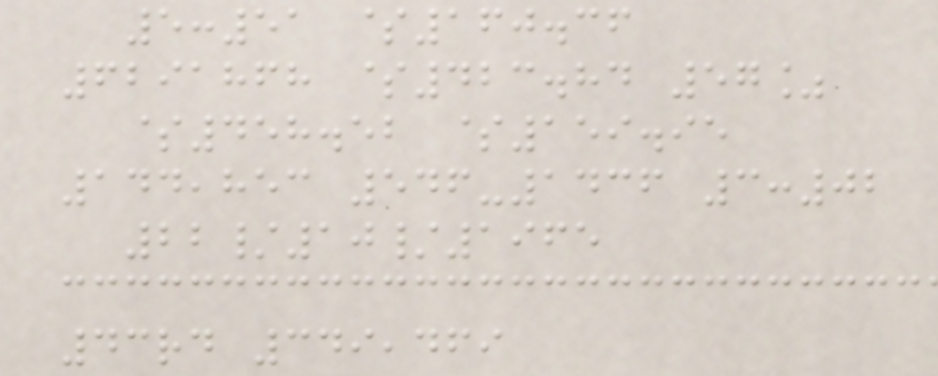5:51 $160.36
6291868 $423.84 57%
$458.52 $159.95
144,853 546-1436 3:02
22/10/1965
43rd 349,469
